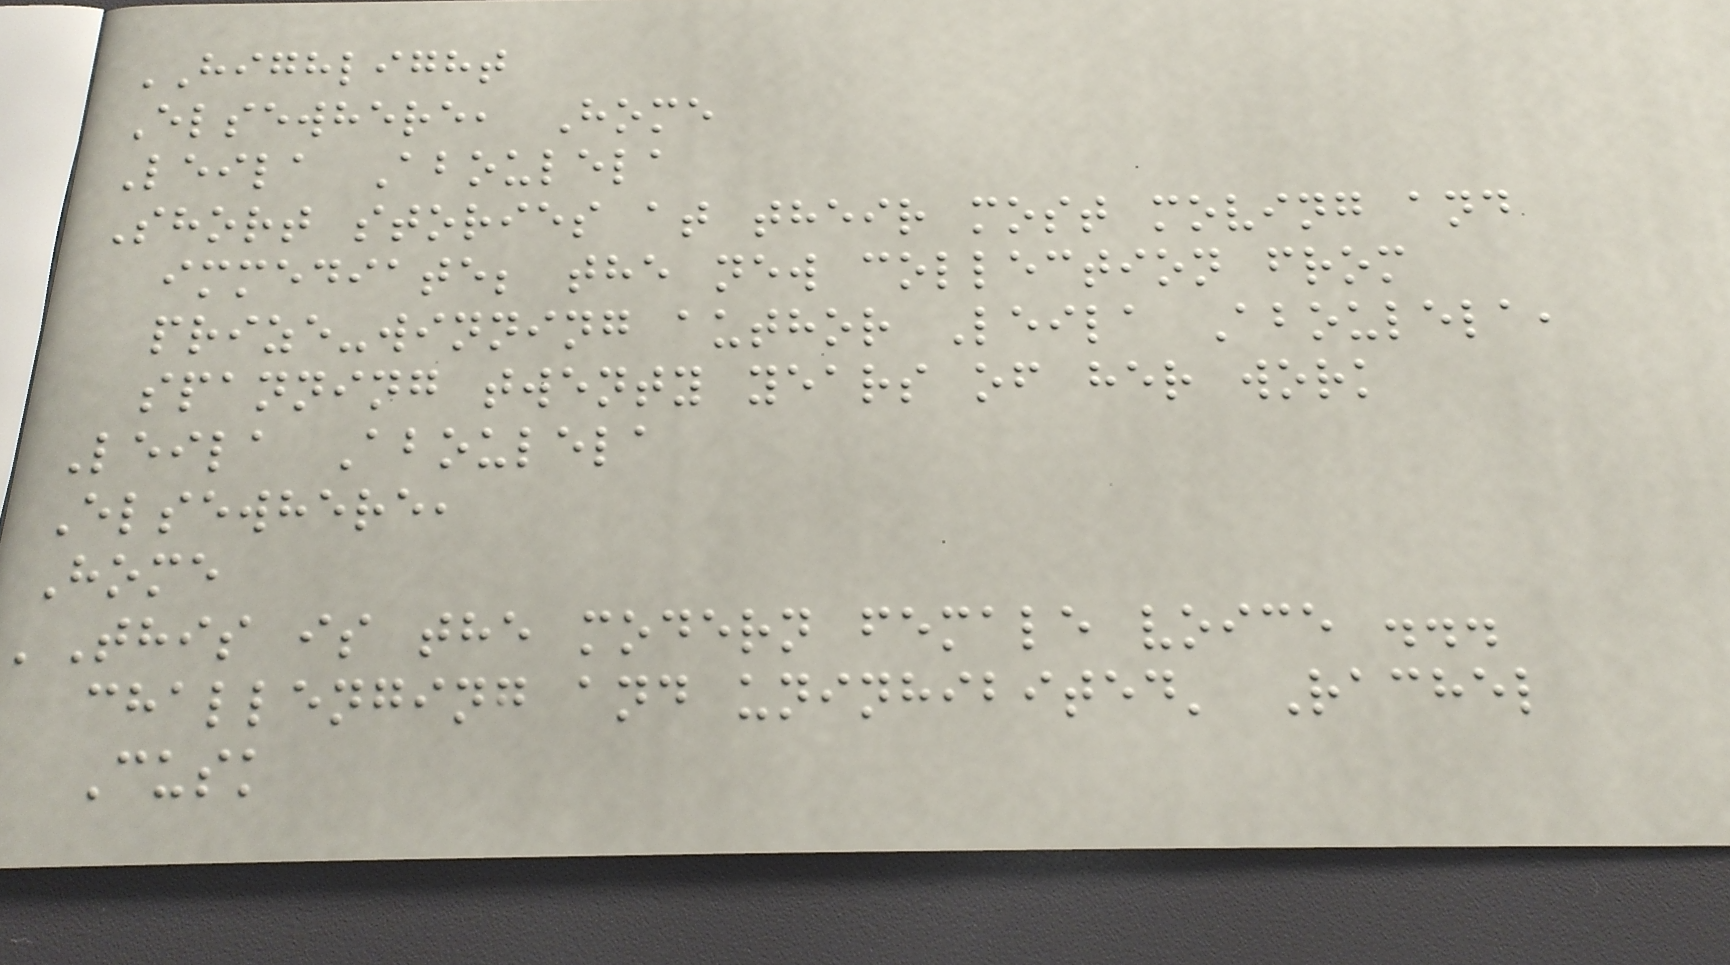HIGHLIGHT
Elsewhere, Home
Leila Aboulela
Short stories at their most moving and
immediate; the new collection from
prize-winning author Leila Aboulela,
spanning twenty years of her work
Leila Aboulela
Elsewhere,
Home
'This is the modern female voice ...
challenging and uninhibited' Rachel
Cusk
